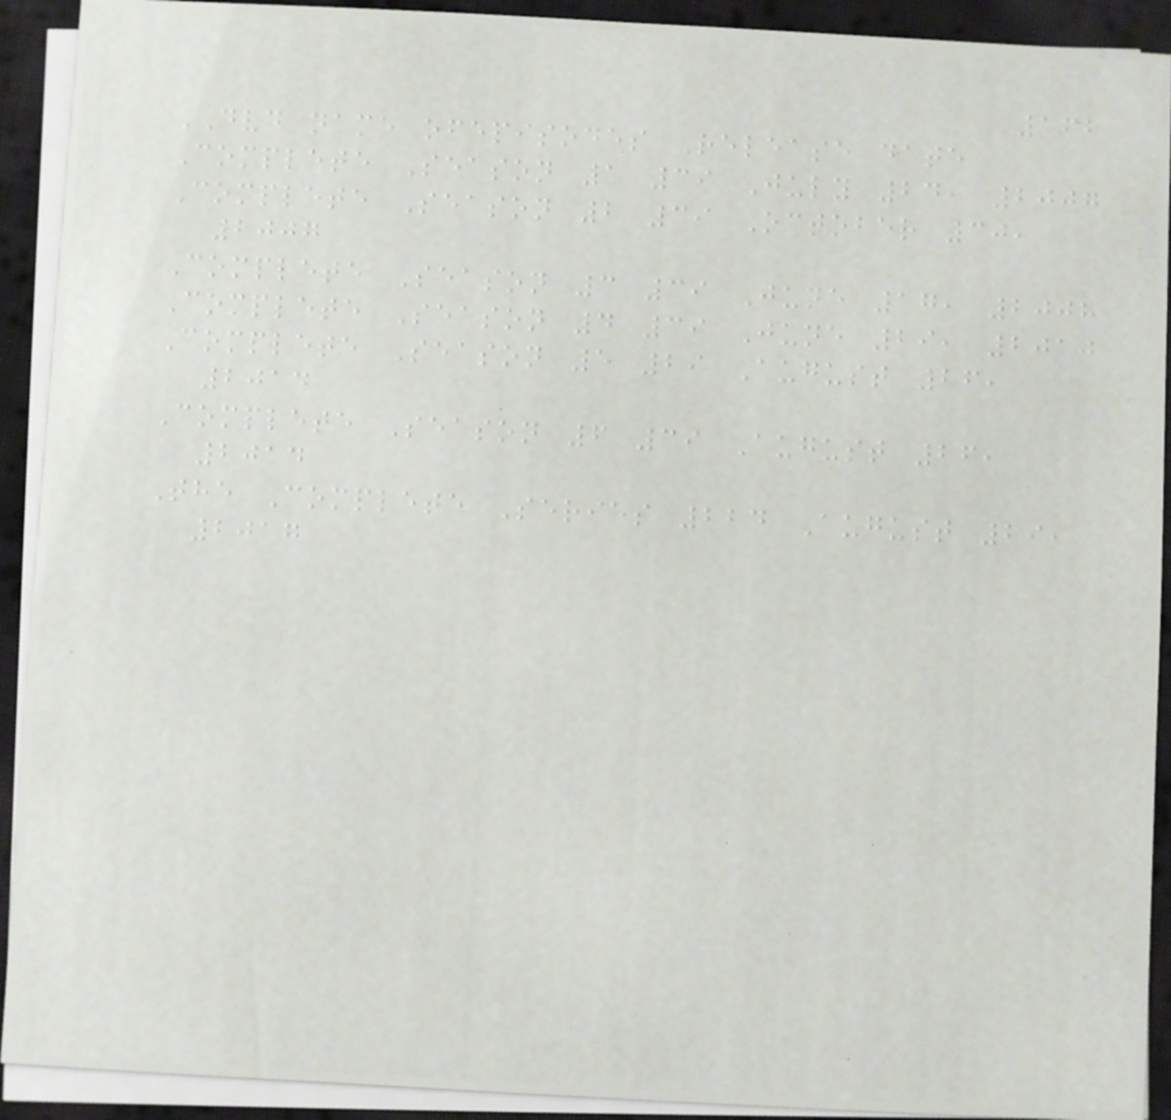162
DVD name ofepisodes Release date
Complete Season 1 39 July 24, 2007
Complete Season 2 39 October 30,
2007
Complete Season 3 39 June 17, 2008
Complete Season 4 39 June 29, 2010
Complete Season 5 29 August 26,
2014
Complete Season 6 39 August 26,
2014
The Complete Series 224 August 29,
2017
